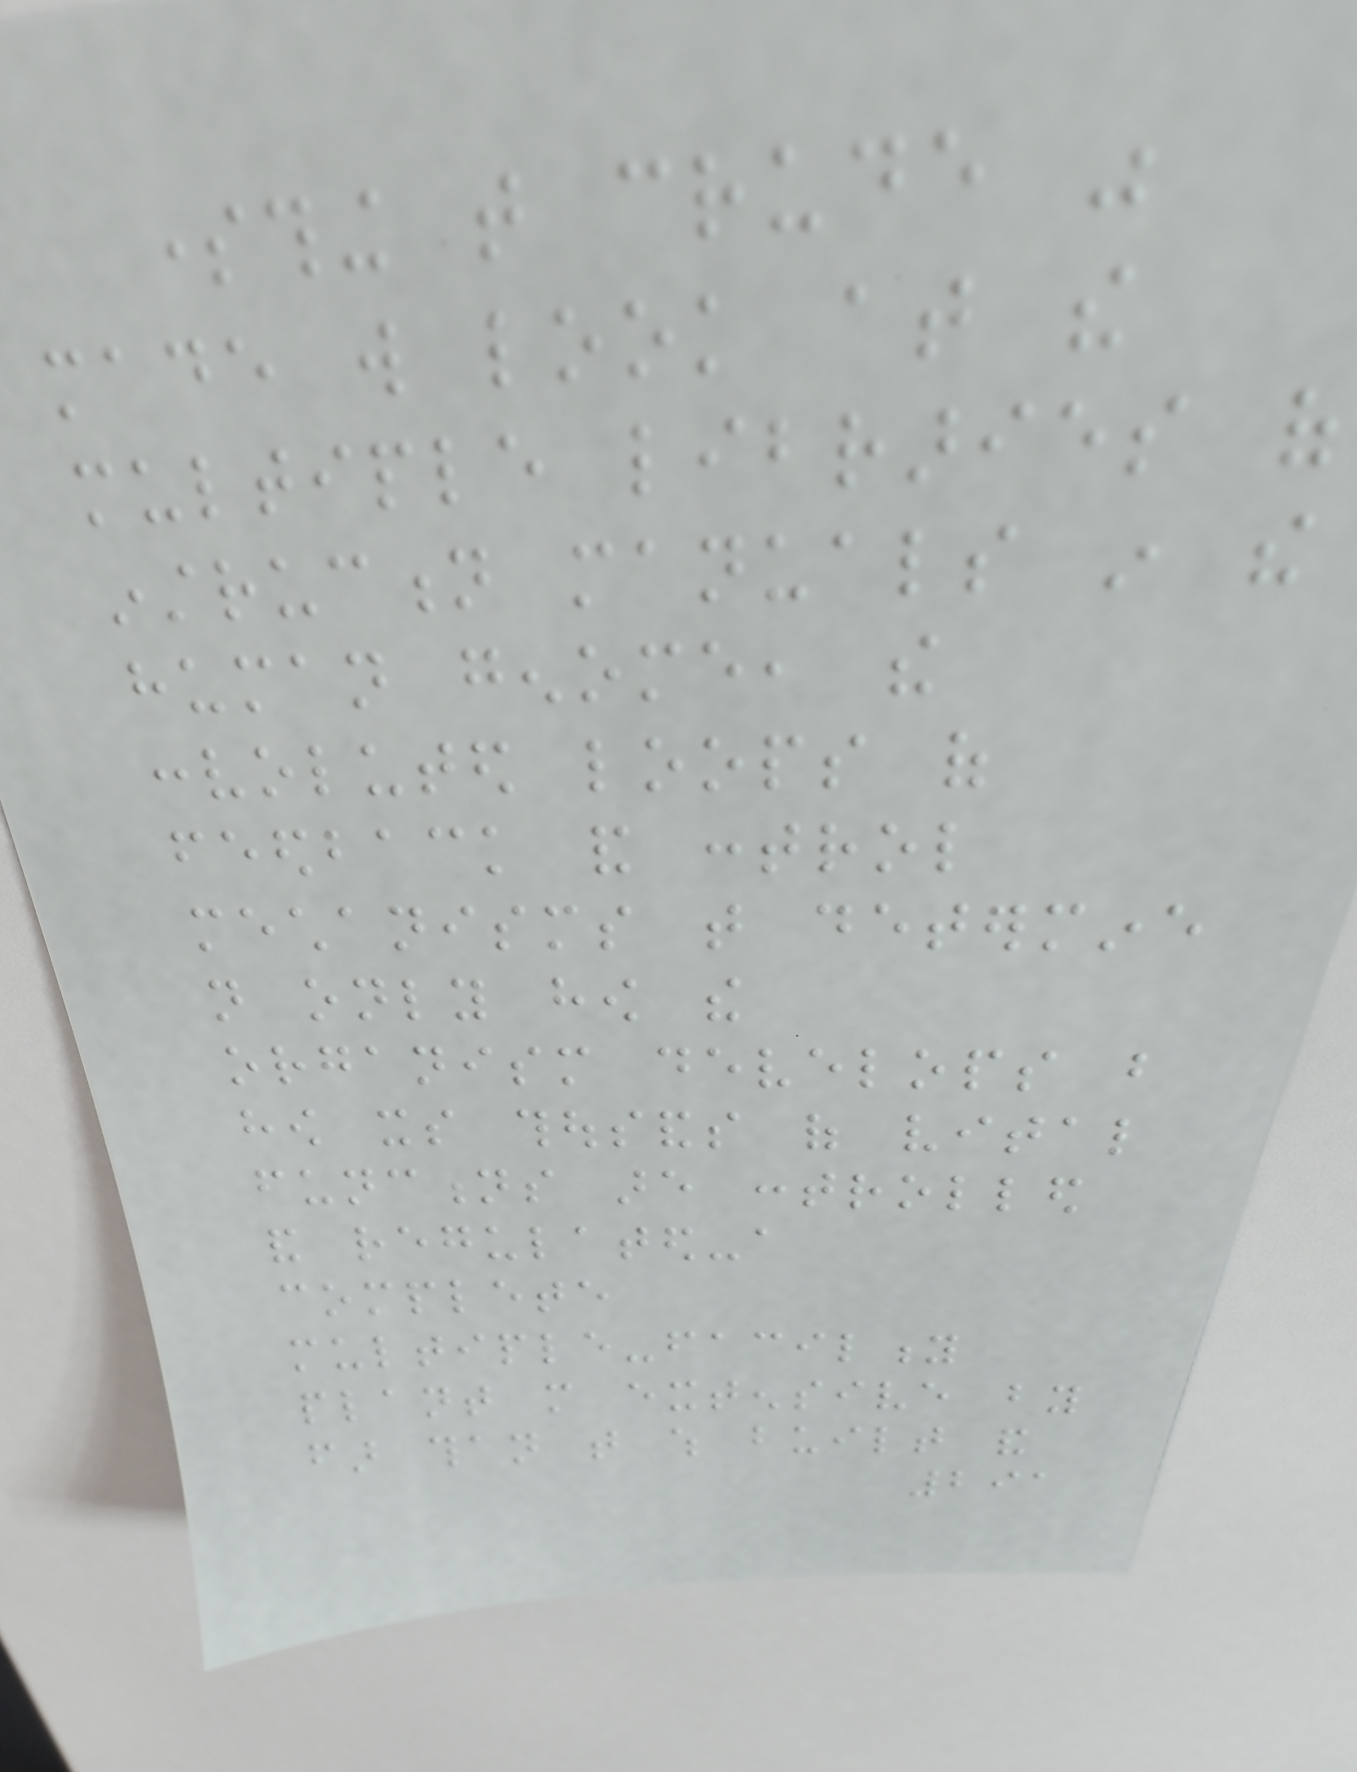something that crude was
made will look at the
multiple libraries of
instruction manuals in the
human genome, the
convoluted loops of
feedback and control
mechanisms that determine
not only how the
organism develops but
how its thousands of vital
functions are controlled
and regulated-a
complete
multiple-facility
plant more extensive by
far than that which built and
291
